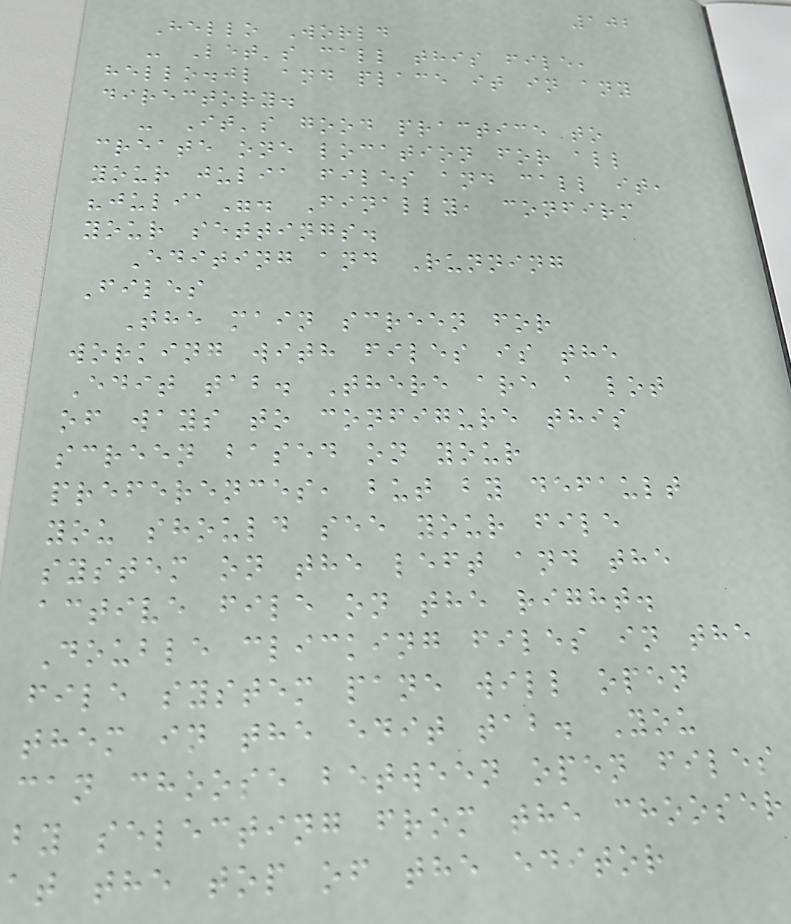102
Hello World
- Let's call this file,
hello.jl and place it in any
directory.
- It's good practice to
create one location for all
your julia files and call it,
"julia". Finally, confirm
your settings.
Editing and Running
Files
The main screen for
working with files is the
Edit tab. There are a lot
of ways to configure this
screen based on your
preferences, but by default
you should see your file
system on the left and the
active file on the right.
Double clicking files in the
file system pane will open
them in the edit tab. You
can choose between open files
by selecting from the chooser
at the top of the editor
